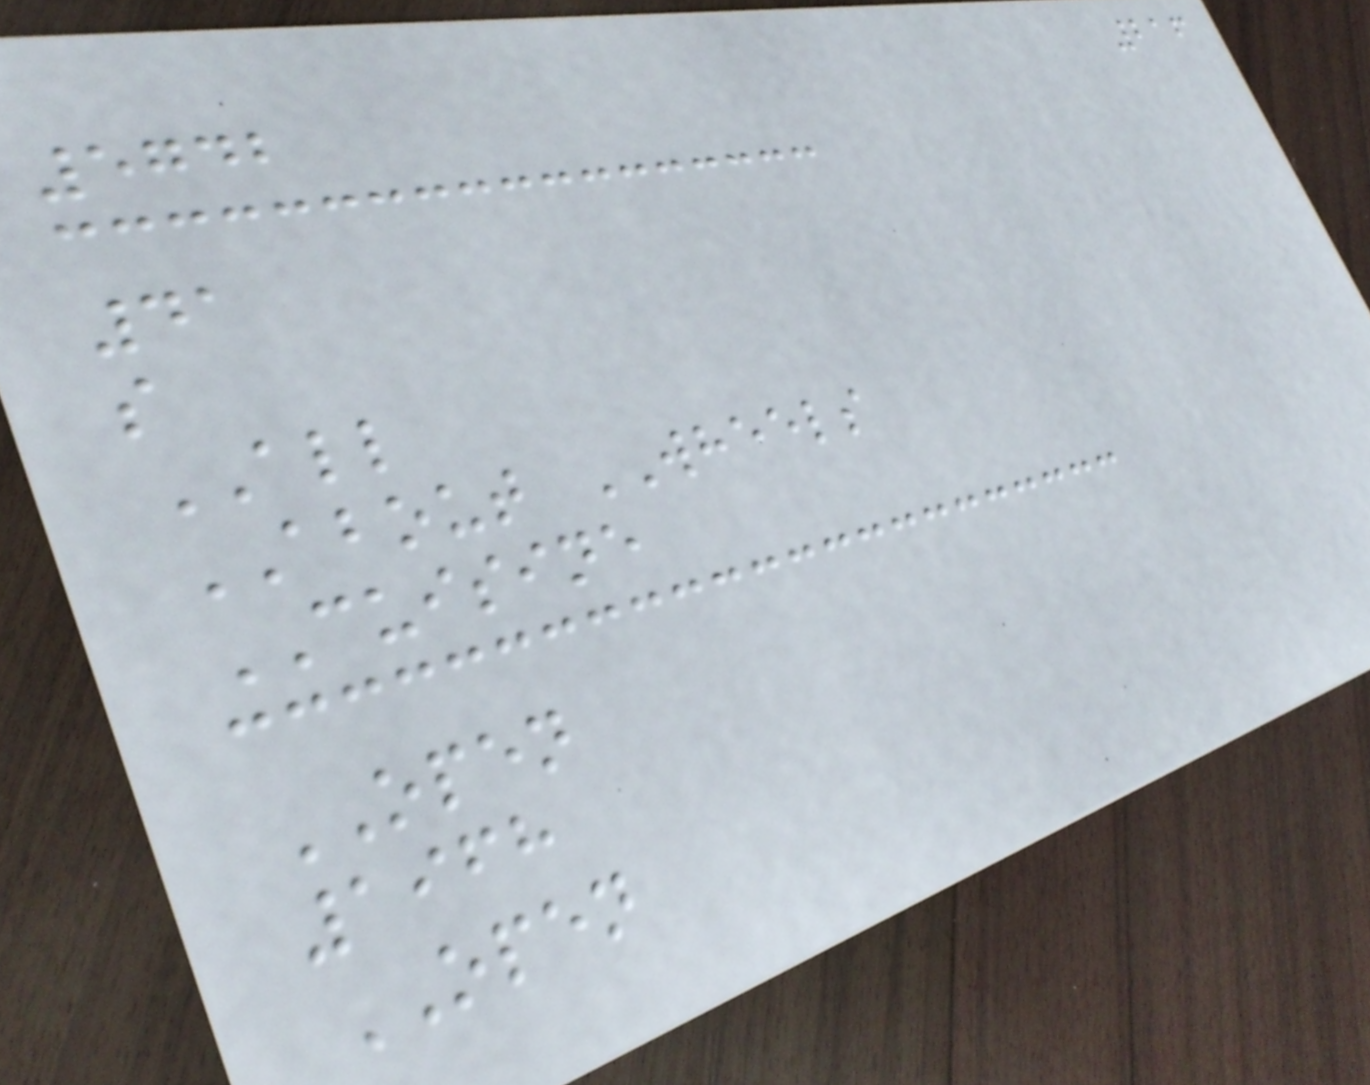216
5742
41
s
ALL
ABOUT WHEELS
CUISINE
OPEN
1968
OPEN
